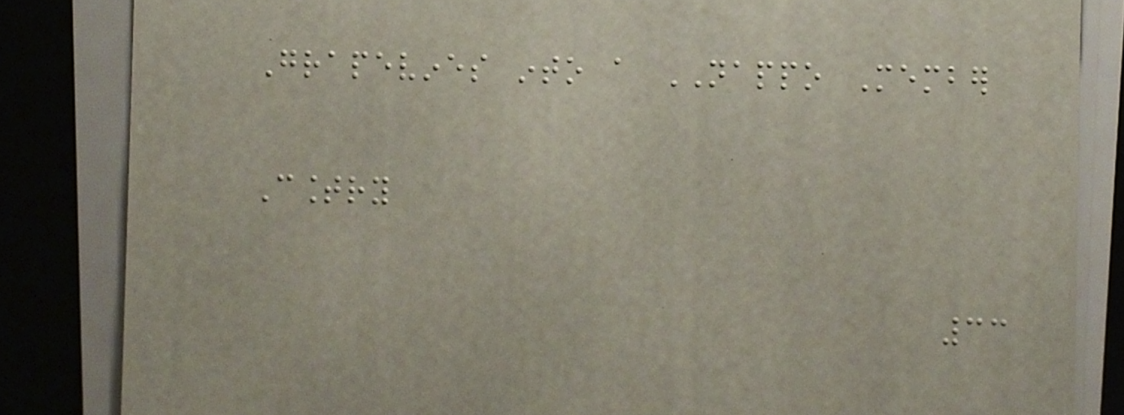Grapevines into a NAPPO Member
Country
33
